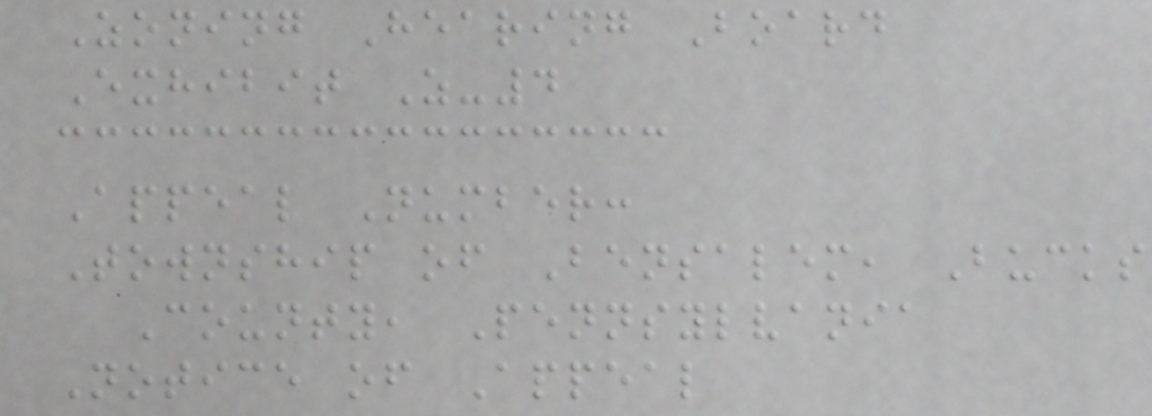Zoning Hearing Board
Exhibit Z-4
Appeal Number:
Township of Bensalem, Bucks
County, Pennsylvania
Notice of Appeal
